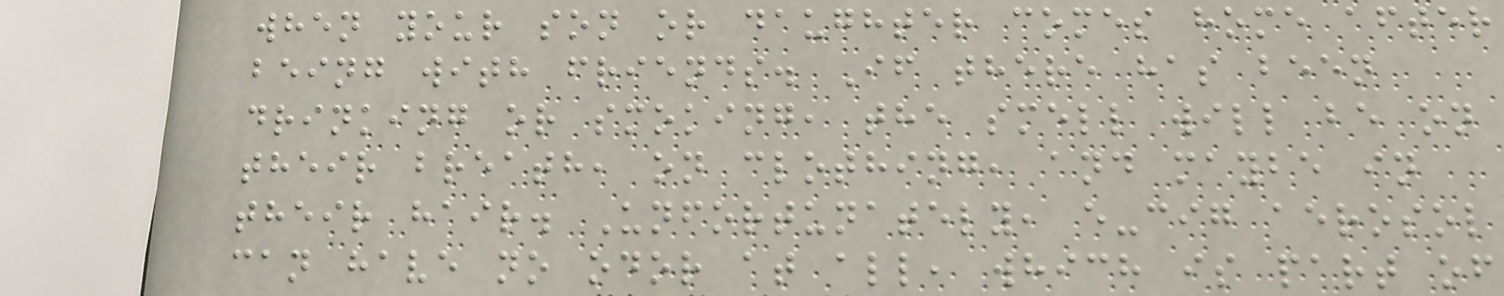when your son or daughter comes home after
being with friends. If there has been
drinking or smoking, the smell will be on
their breath, on clothing, and maybe in
their hair. Unfortunately, e-cig aerosol
can have no odor at all, which is part of
